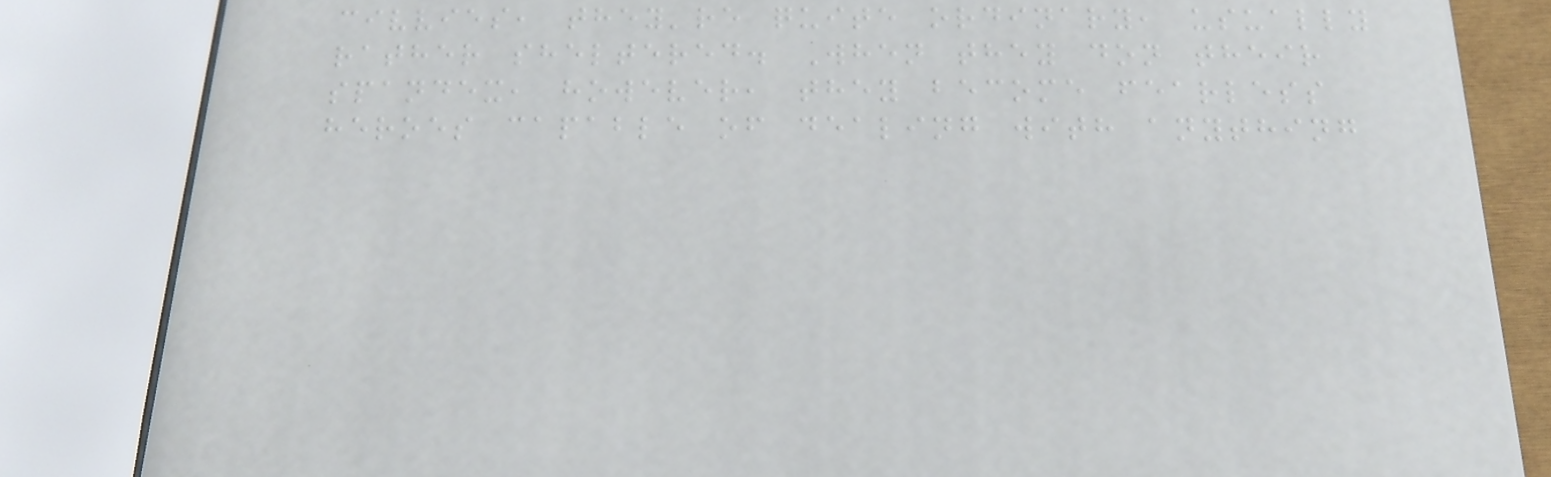civvies, they're quite ordinary, usually
rather sheltered. When they don their
spandex, however, they become fearless
heroes capable of dealing with anything
